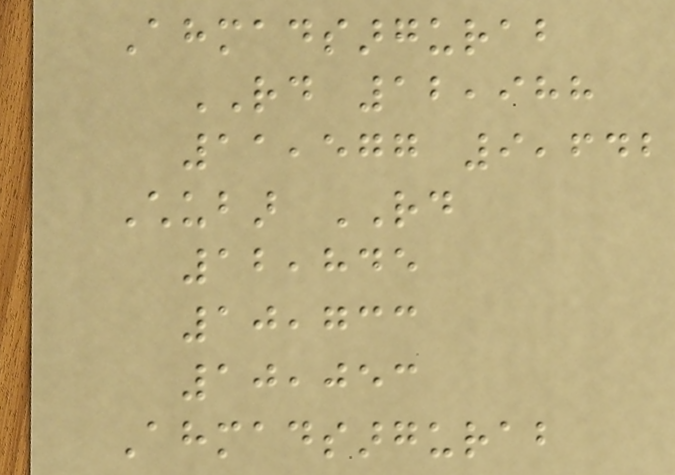Ahmadsargurab
RD 12,988
11,577 9,642
Chubar RD
12,845
10,733
10,053
Ahmadsargurab
